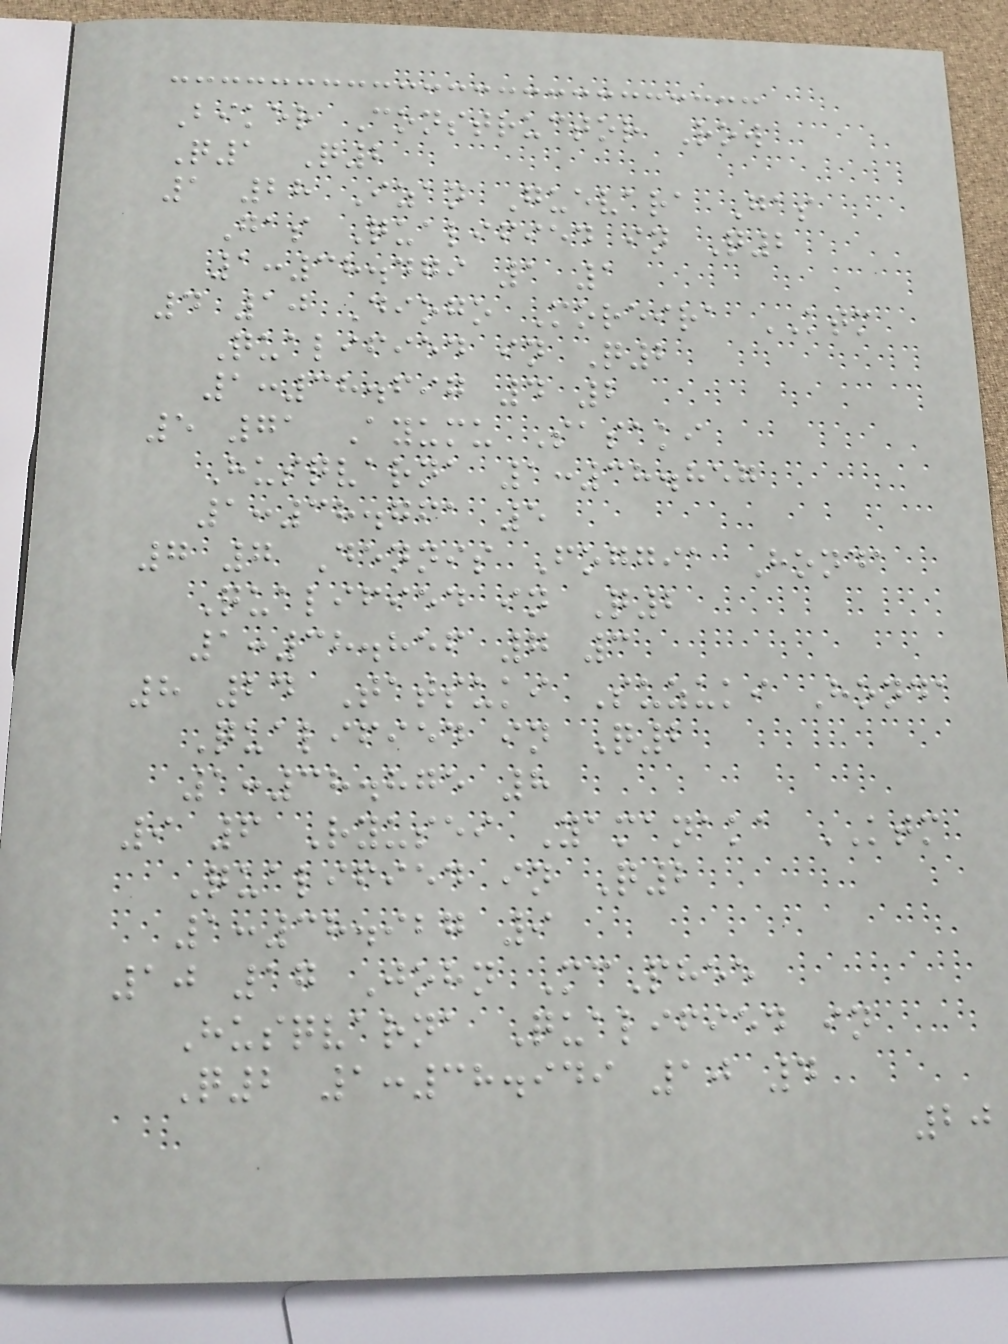Biker Constructor Row
Q1 Q2
1 28 Izan Guevara Gas
Gas Qualified in Q2
1:38.479 1 1
4 10 Diogo Moreira KTM
Qualified in Q2
1:38.697 4 2
5 71 Ayumu Sasaki
Husqvarna 1:38.857
1:38.761 5
7 7 Dennis Foggia Honda
Qualified in Q2
1:38.856 7 3
8 24 Tatsuki Suzuki Honda
Qualified in Q2
1:38.875 8
9 6 Ryusei Yamanaka KTM
Qualified in Q2
1:38.927 9
10 17 John McPhee
Husqvarna Qualified in
Q2 1:38.949 10 4
20
